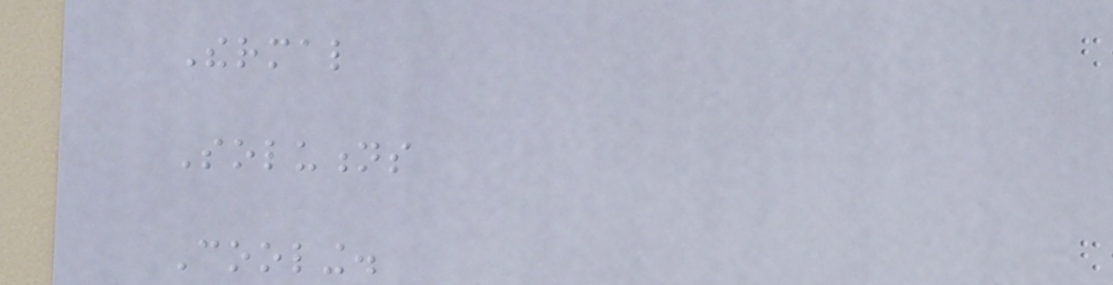Thermal
Solutions
Cooling.
